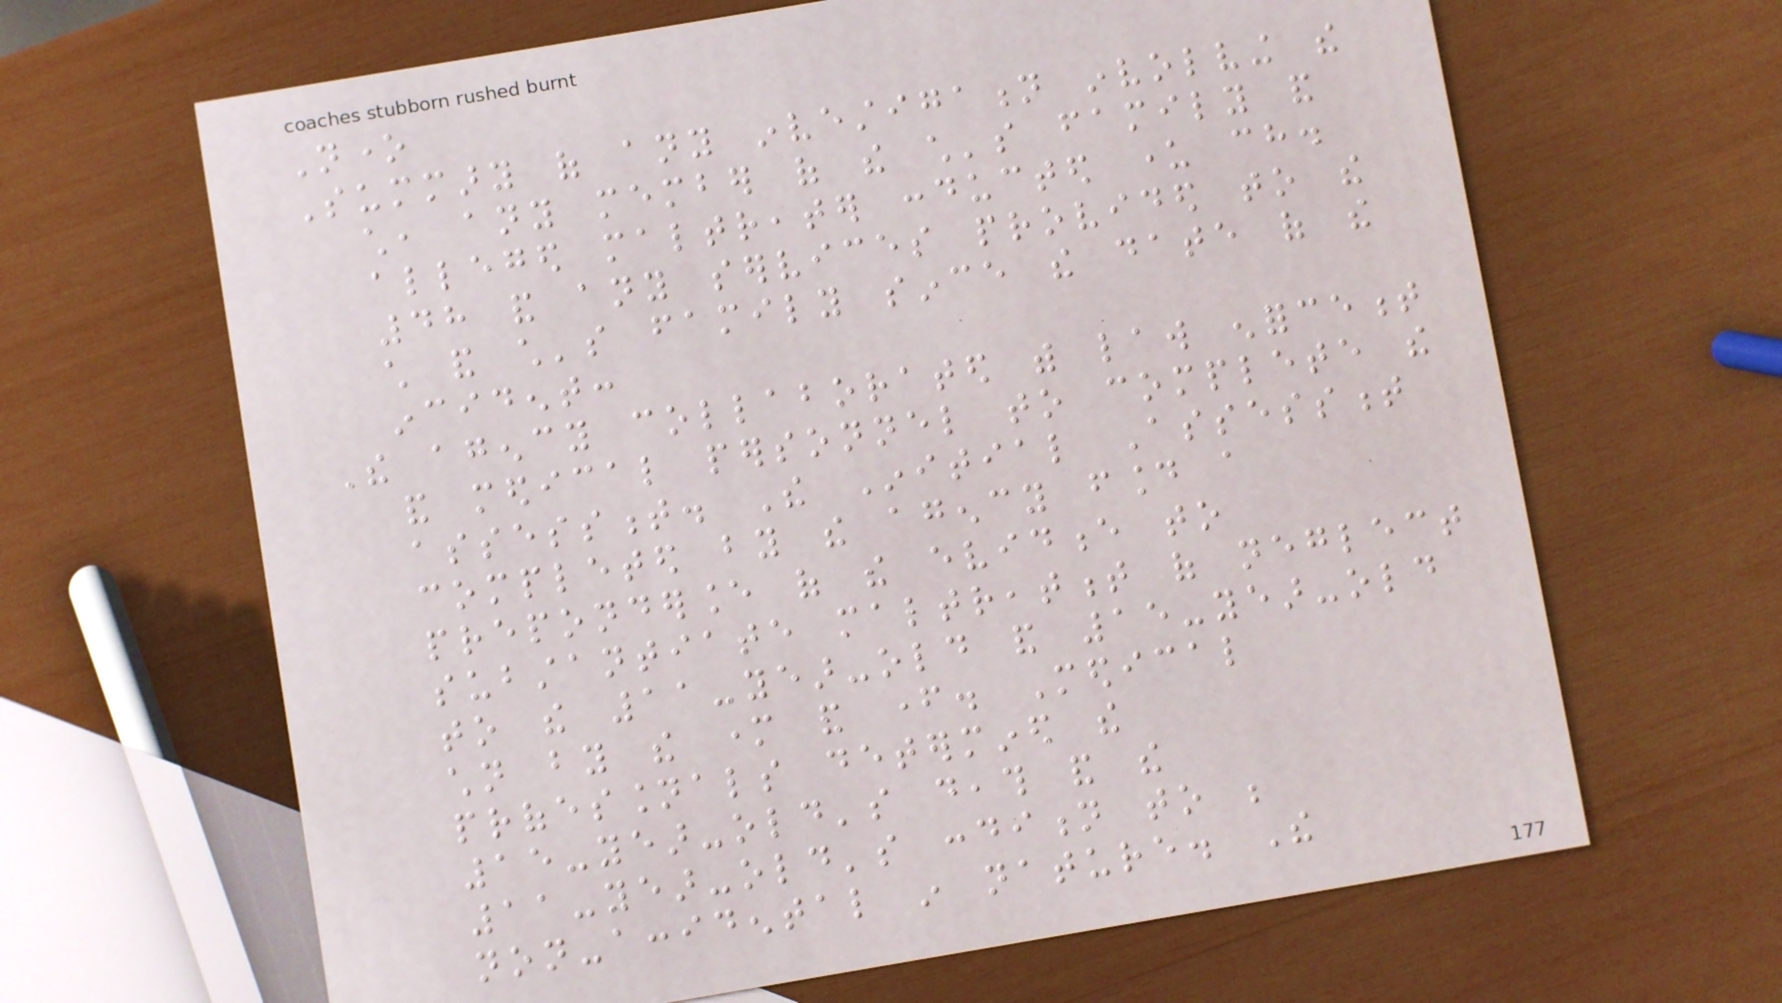None
Summary of any investigation involving the
child, any member of the child's family and
alleged maltreater conducted under ch.
48 and any services provided to the
child and child's family since the date of the
incident:
The agency collaborated with law enforcement
and medical personnel to complete the
assessment. The Initial Assessment
completed by the agency found a
preponderance of the evidence to
substantiate maltreatment of neglect
to the 11-year-old and 15-year-old
children by the mother and father. Medical
professionals determined the
15-year-old's death and the
11-year-old's condition to be
non-accidental in nature. The
